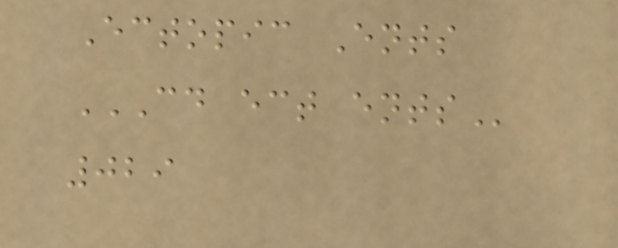Ectopic Ents
CD ECT ENTS
029
